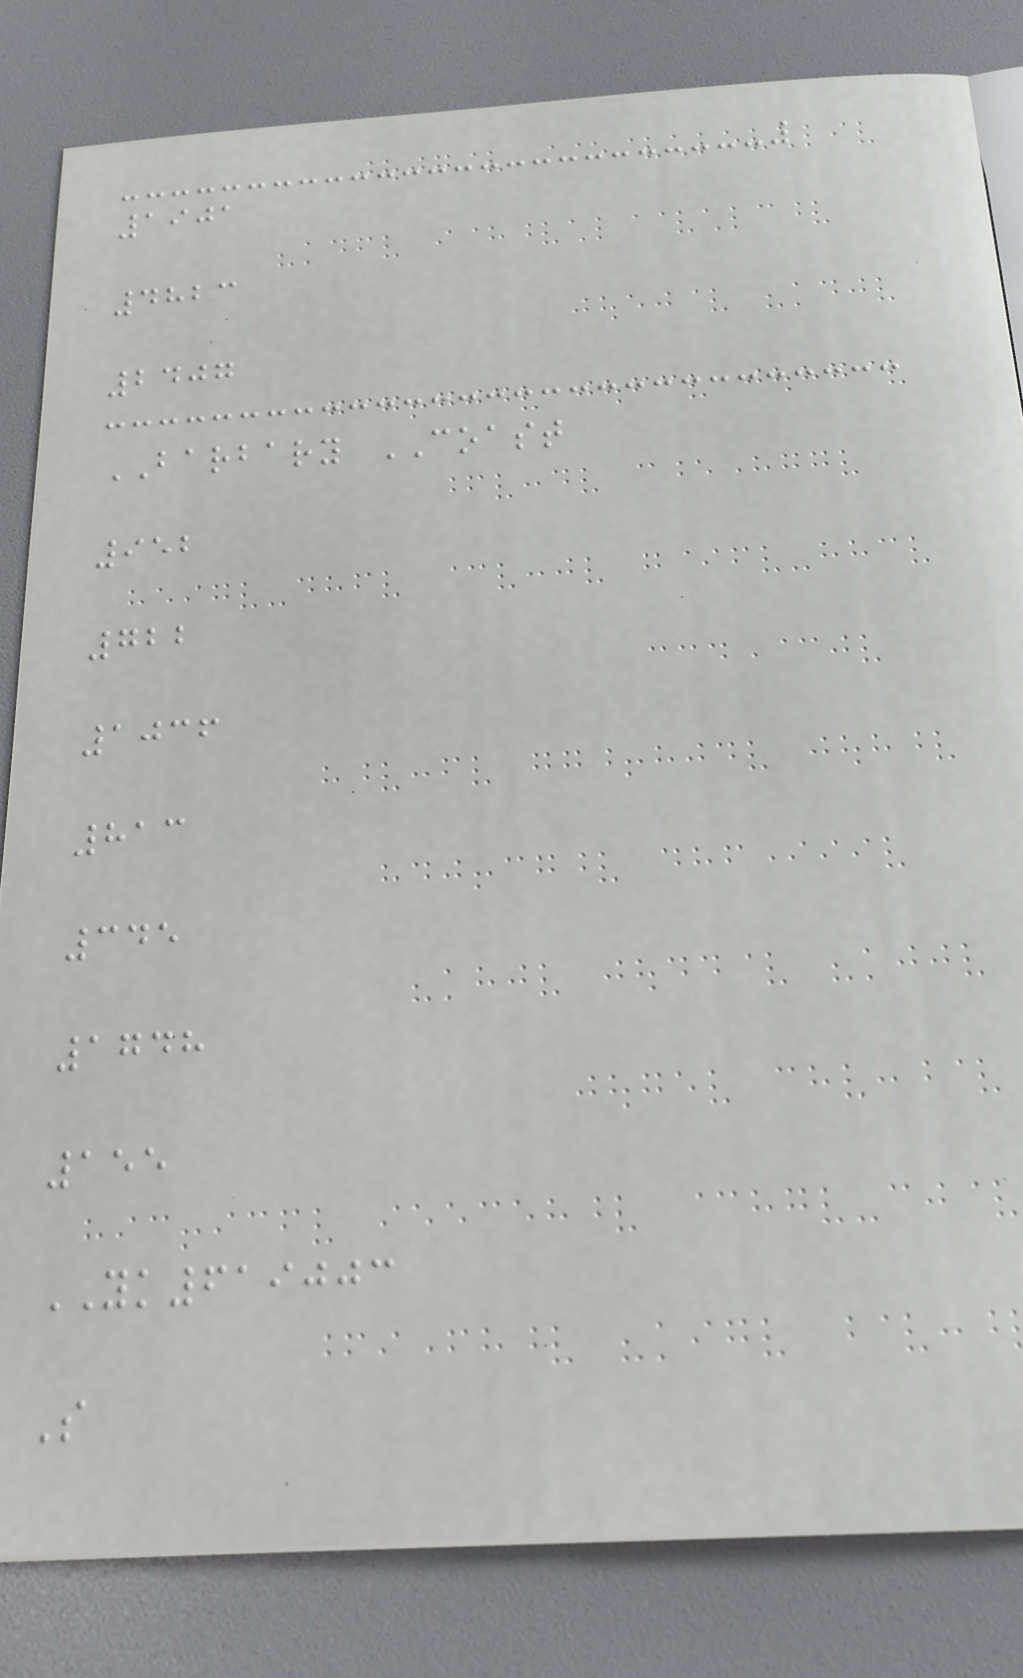1901
4823
2407
BARBARY COAST
952
722
1036
813
345
1748
155
YK619003
S
